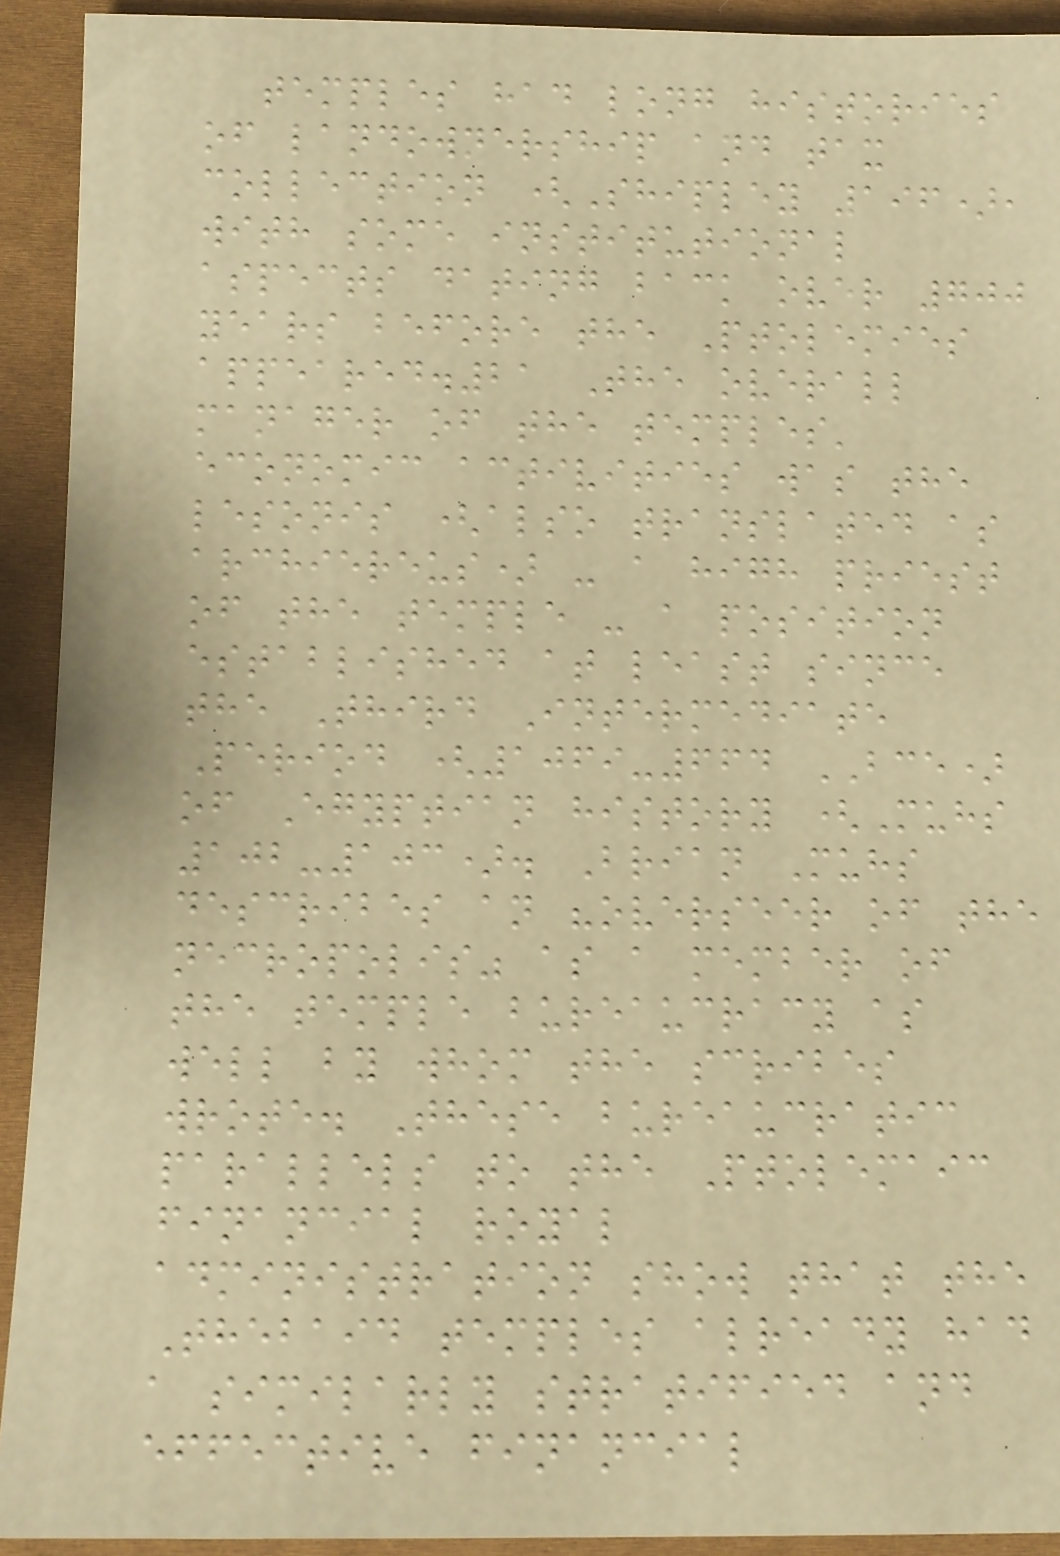temples had long histories
of landownership and tax
collection (Shipley 196),
with some institutional
aspects dating back over 700
years before the Ptolemies
appeared.21 The overall
manager of the temples'
economic activities was the
lesonis (also translated as
archiereus) - a high priest
of the temple - a position
established at least since
the Third Intermediate
Period (1069-664 BCE)
of Egyptian history (Muhs
102-103). Brian Muhs
describes an "overseer of the
necropolis" as a member of
the temple bureaucracy as
well by whom the scribes
wrote. These bureaucratic
parallels to the Ptolemaic
financial royal
administration show that the
Thebaid temples already had
a similarly stratified and
effective financial
